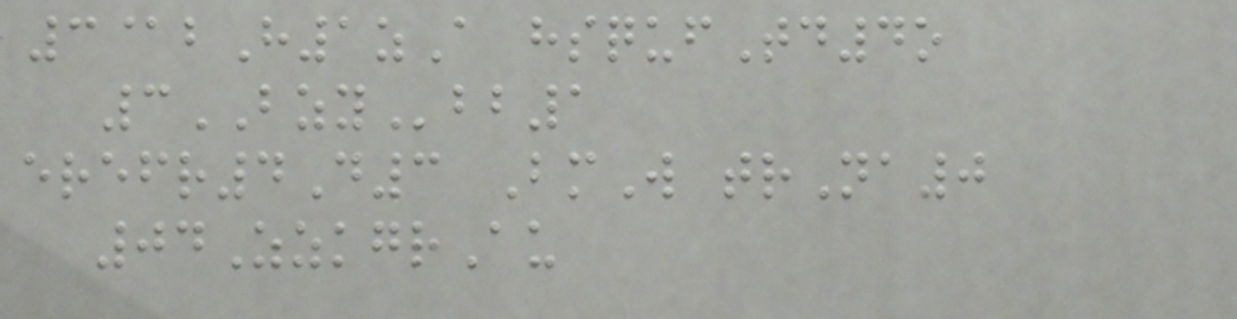3@bH1zA hsqufTd4o
3BZYbb1
erefr4D3 BmW trNa0
04ZzkgrAu
